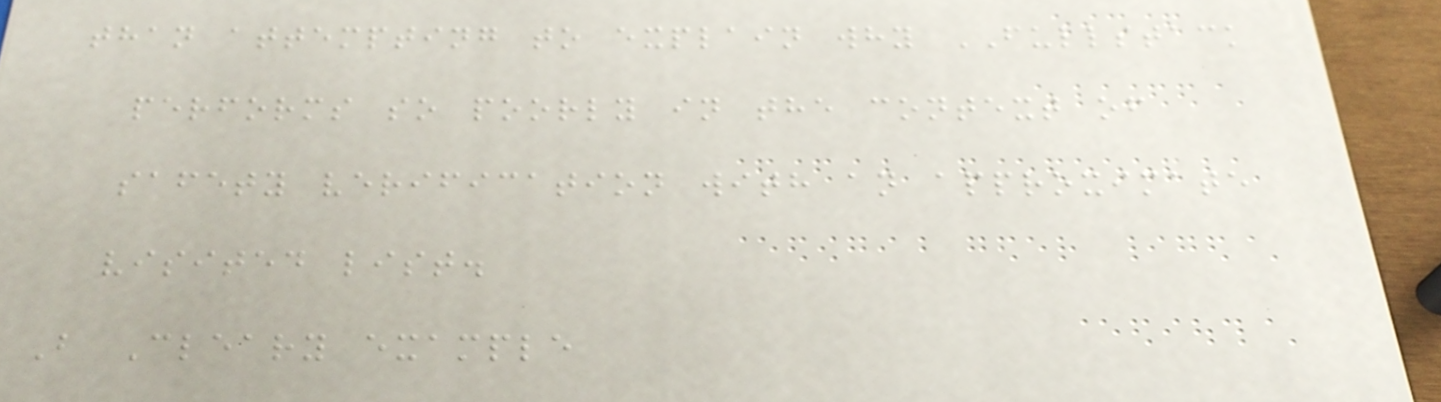than attempting to explain why FULLSTACK
performs so poorly in the context of
safety verification with an approximate
visited list.
B Cleary example
